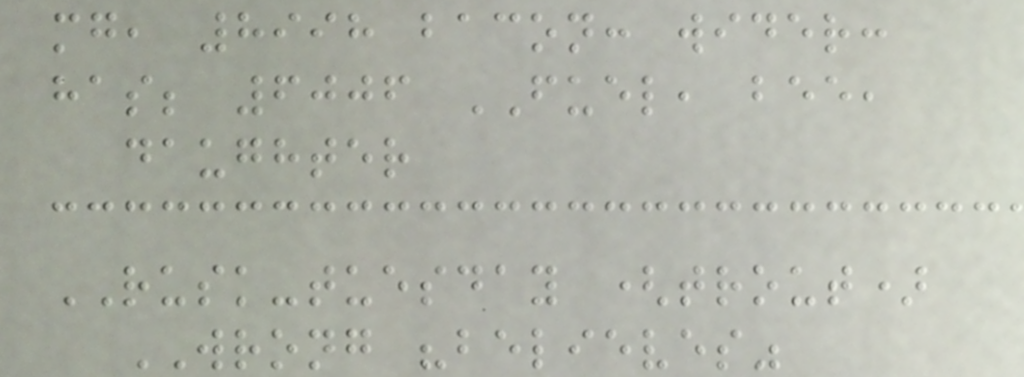mg, 8998 bacon: wider:
has; 6006 FUEL, bee,
daughter
RUSK-tuesday (trout)
WRONG "believes"
